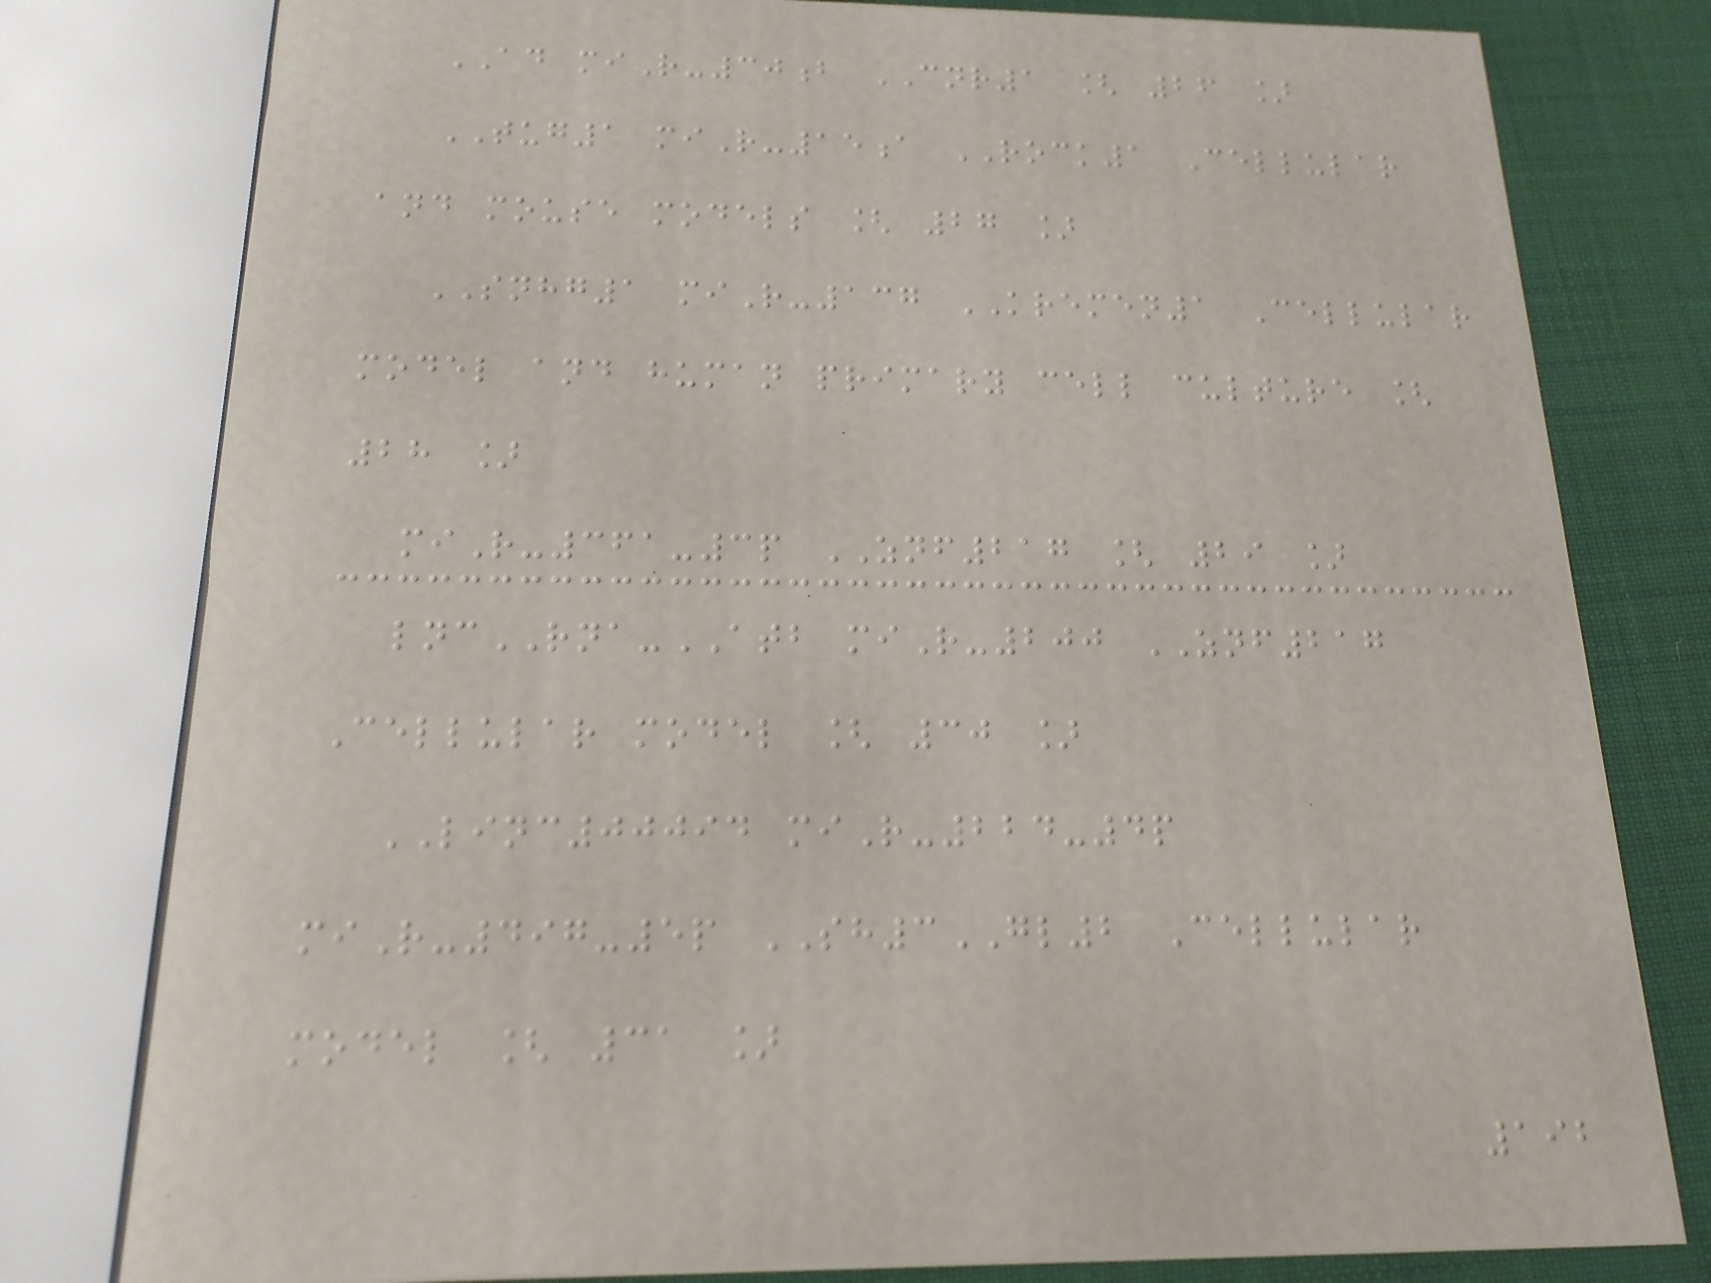AD miR-30b CNR1 [ 26 ]
TUG1 miR-15a ROCK1 Cellular
and mouse models [ 27 ]
SNHG1 miR-137 KREMEN1 Cellular
model and human primary cell culture [
28 ]
miR-361-3p ZNF217 [ 29 ]
lncRNA-ATB miR-200 ZNF217
Cellular model [ 30 ]
LINC00094 miR-224-4p
miR-497-5p SH3GL2 Cellular
model [ 31 ]
192
